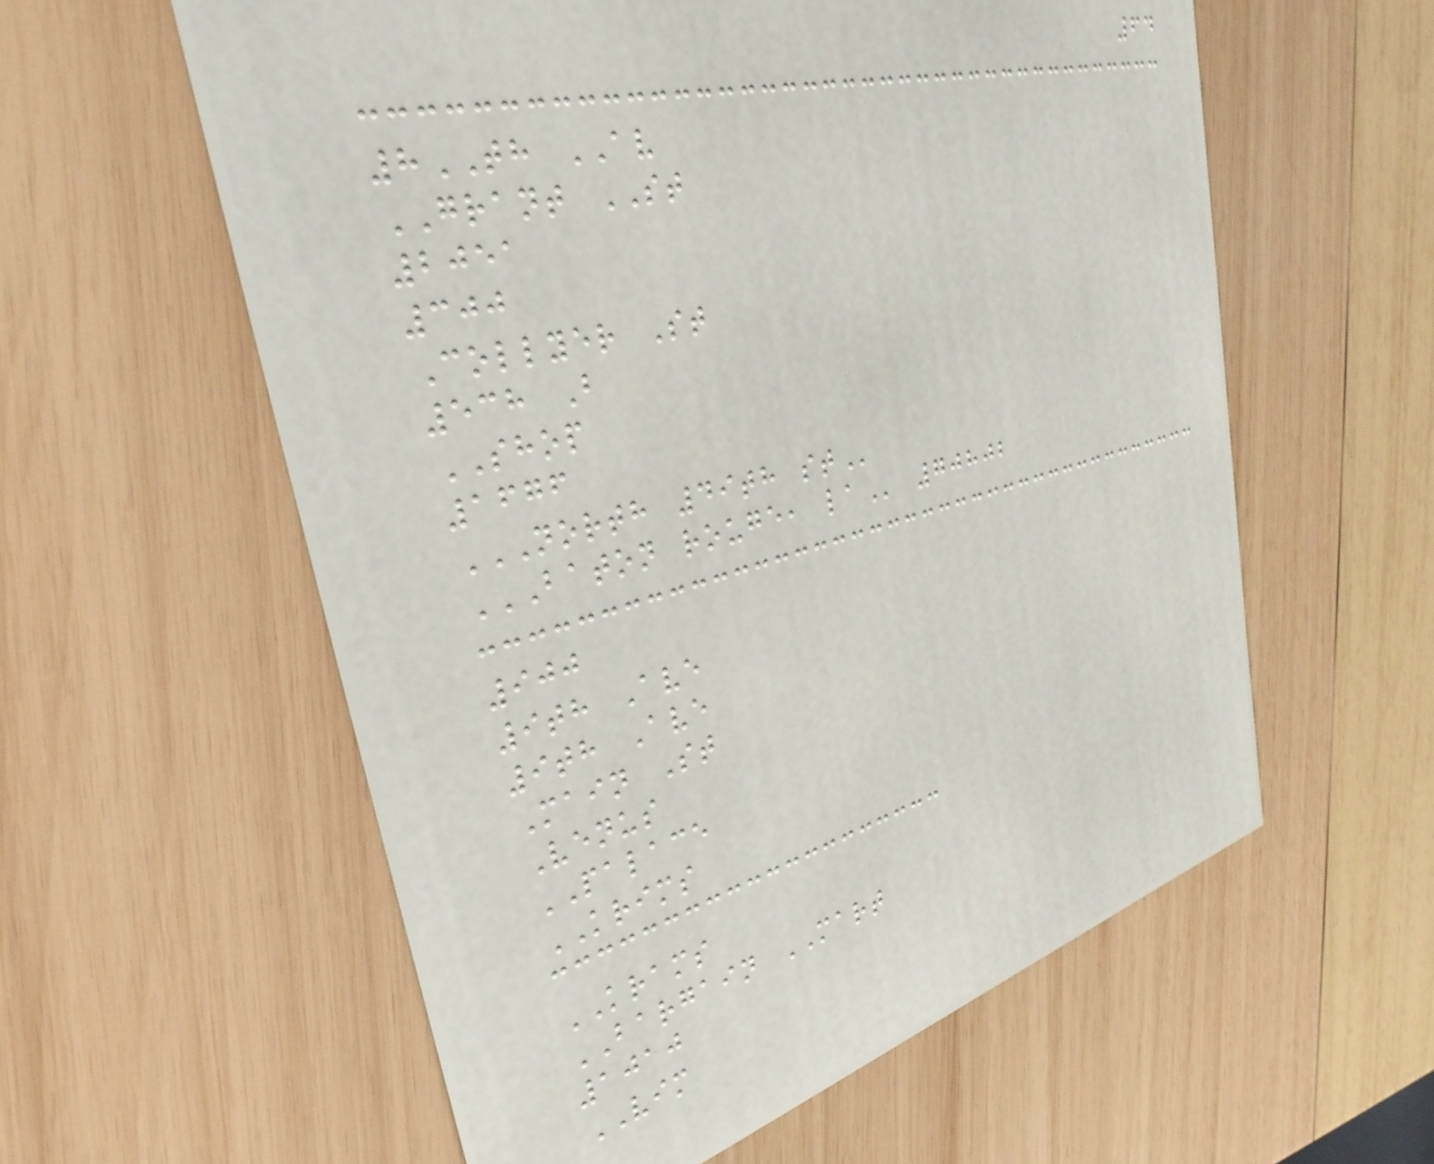64
8TH AV
GRANT ST
2051
300
Collyer St
538 B
SHOP
1676
NORTH 49TH ST
BATON ROUGE, LA 70802
900
9th Ave
9th Ave
Main St
Venus
PALACE
KRIMS
KRAMS
BARGAIN MART
1010
VIM
